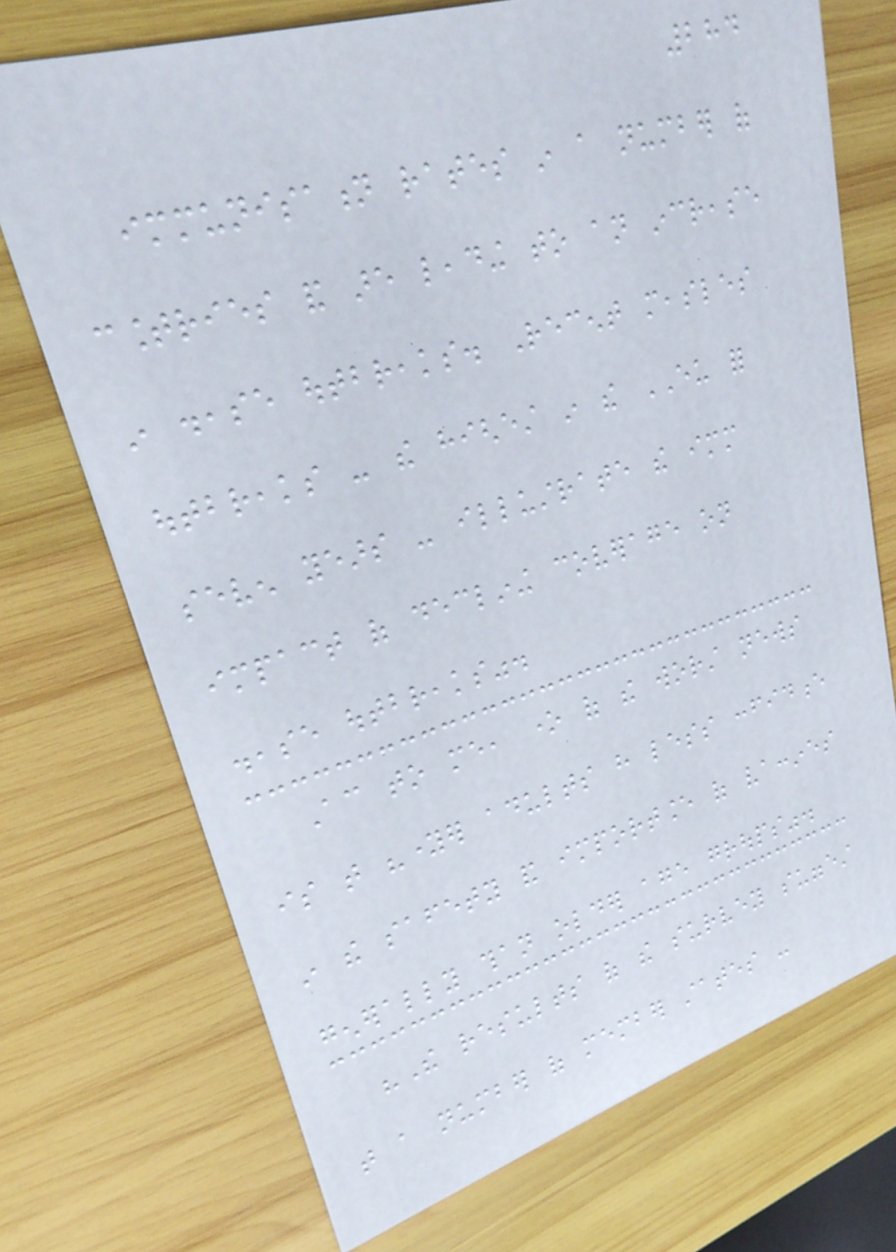284
immunisation rates in a number of
countries and are leading to an increase
in disease outbreaks. Recent measles
outbreaks - the highest in the EU for
seven years - illustrate the immediate
impact of declining coverage on
disease outbreaks".
According to me, one of the worst news
is that "younger adults have less confidence
in the safety and importance of vaccines
generally than older age groups".
"The results of the survey suggest
that a number of member states -
